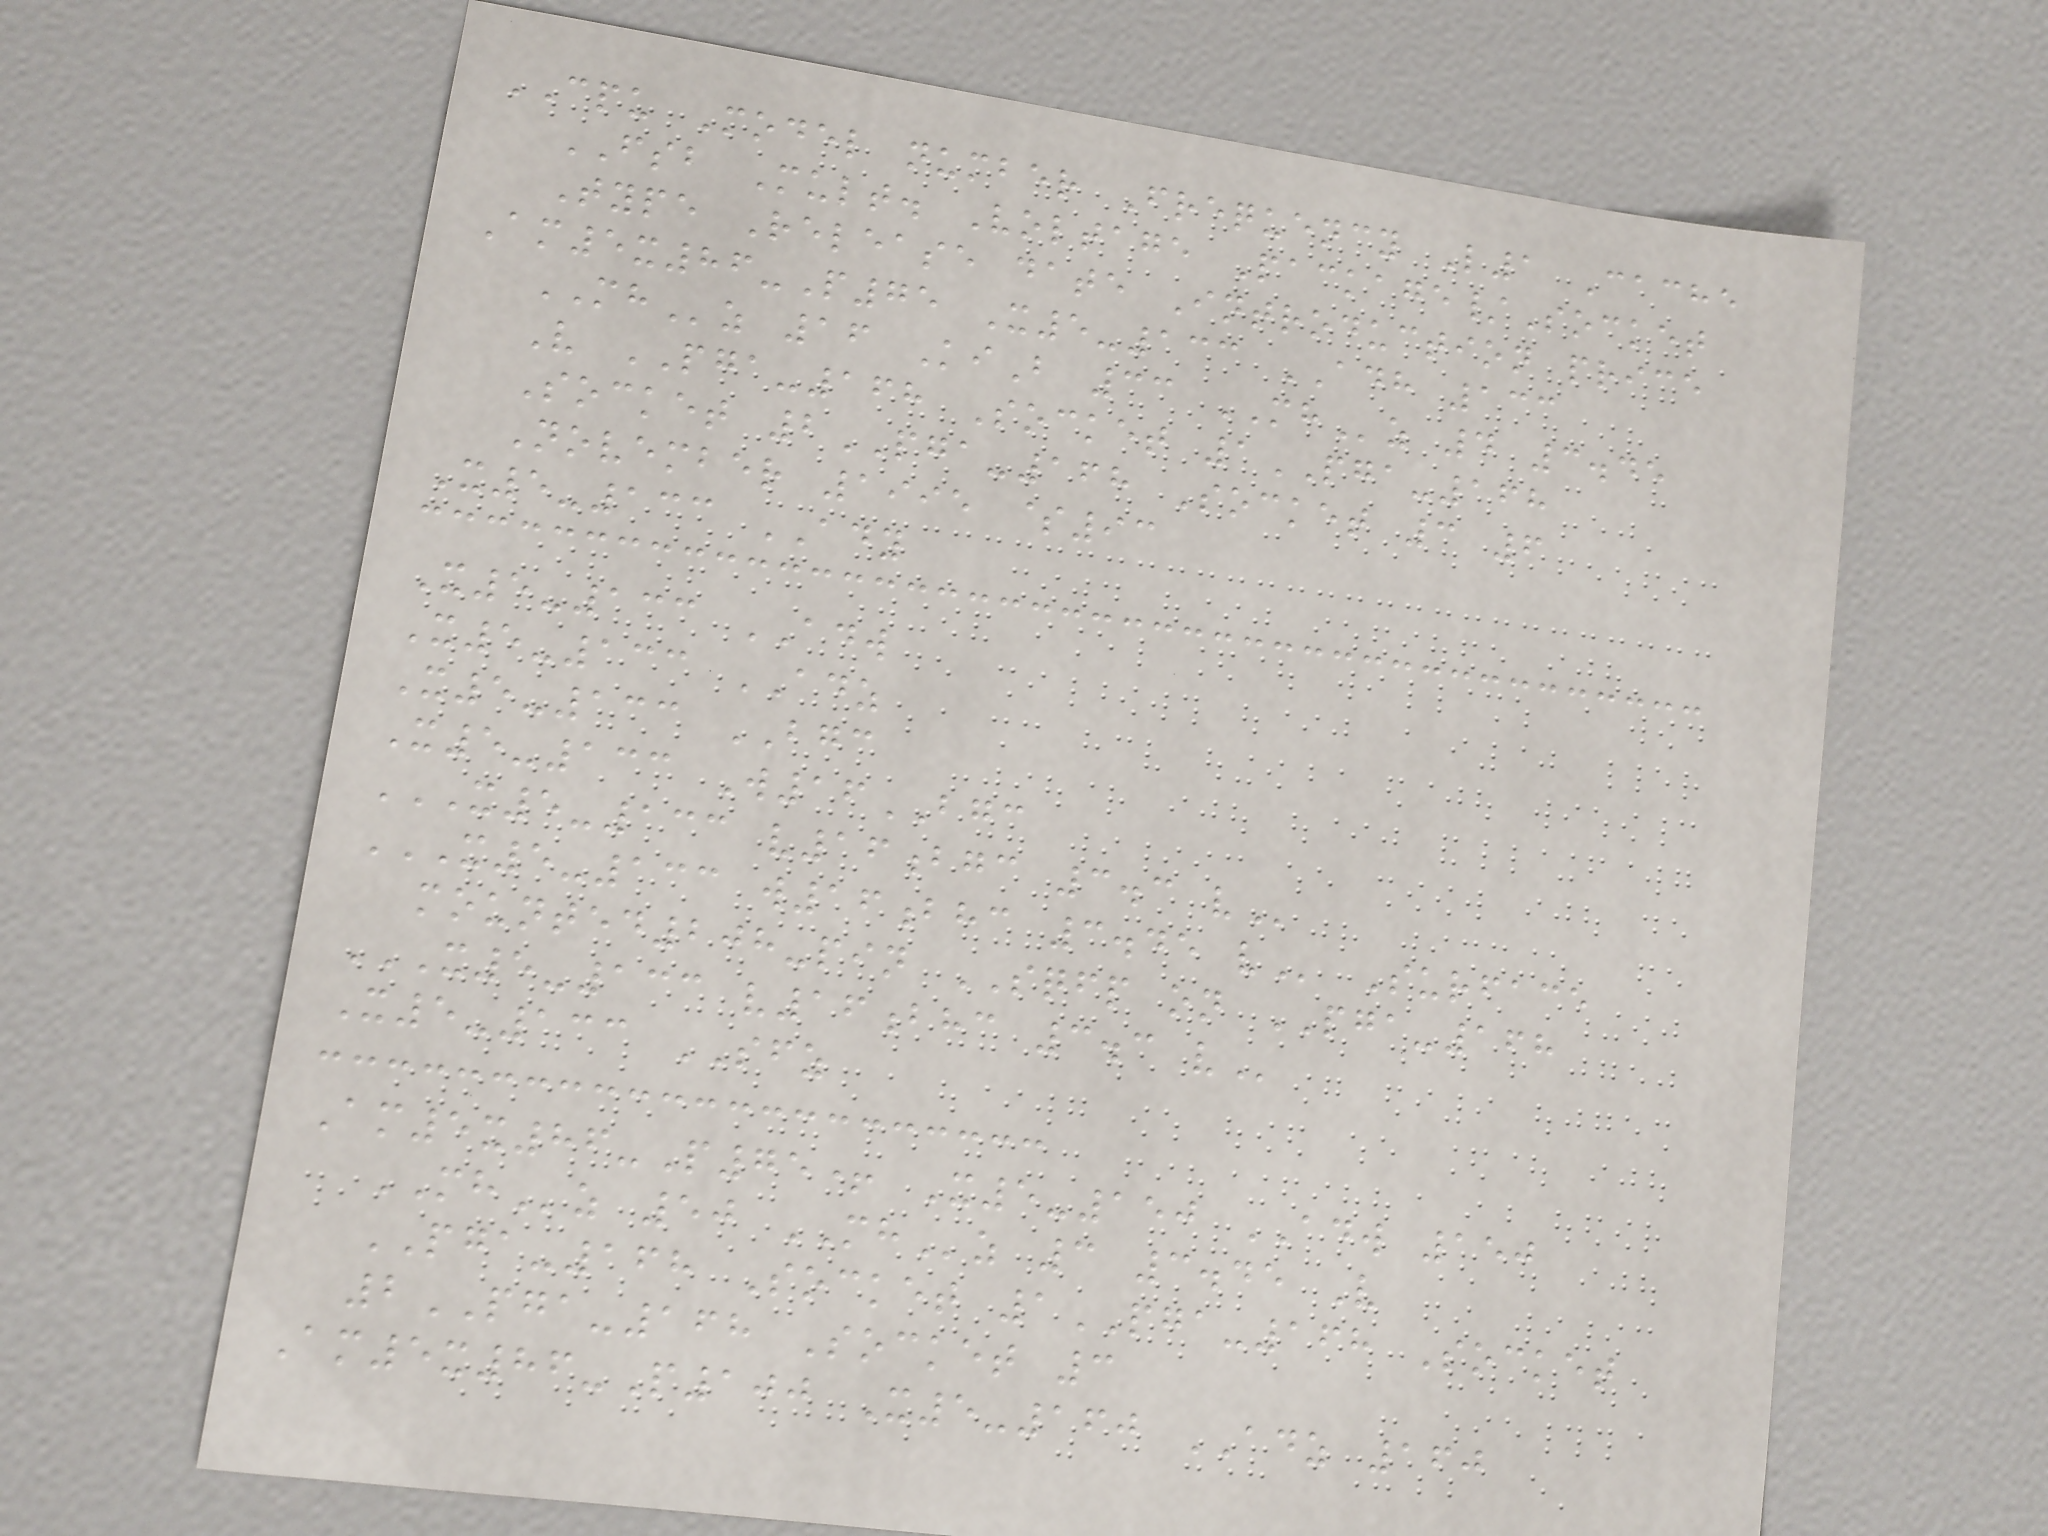CPU Model number Frequency L1 Cache
FSB Mult. Voltage Package/Socket
Type Release date Introduction price
Am5x86-P75 X5-133 ADH 133
MHz 16 KiB 33 MHz 4 3.45
V PGA-168 Socket 1PGA-168
Socket 2PGA-168 Socket 3 6
November 1995 $93
X5-133 ADY
X5-133 ADW
X5-133 ADZ
X5-133 BGC
X5-133 W16BGC
X5-133 V16BGC 3.3 V
X5-133 W16BHC 3.45 V Surface
mounted208-pin SQFP on PGA-168
X5-133 V16BHC 3.3 V
X5-133 SFZ
Am5x86-P75+ X5-150 ADW 150
MHz 50 MHz 3 3.45 V
PGA-168 Socket 1PGA-168 Socket
2PGA-168 Socket 3
Am5x86-P100 X5-160 ADZ 160
